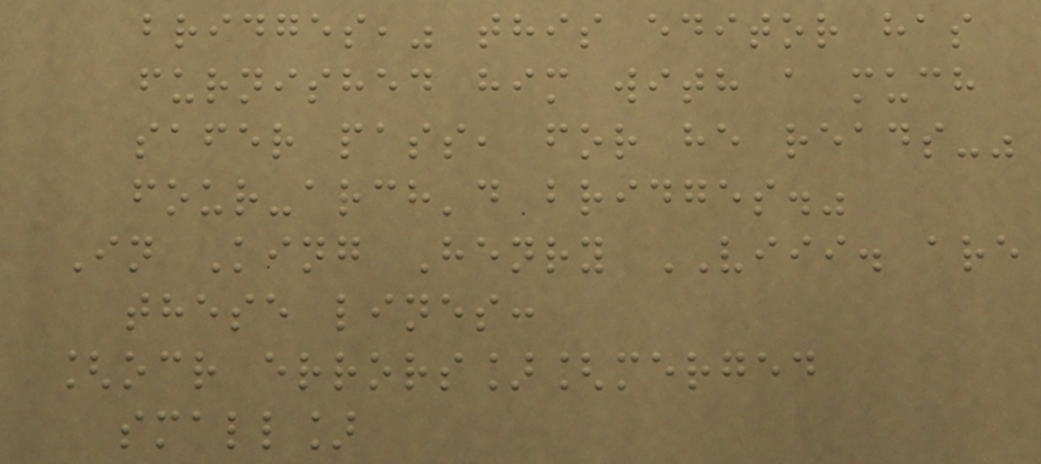bridges," this editor has
furnished him with a much
safer pass, for he reads-"
four-arch'd bridges."
In King Henry VIII. are
these lines:
[ocr errors][merged
small]
